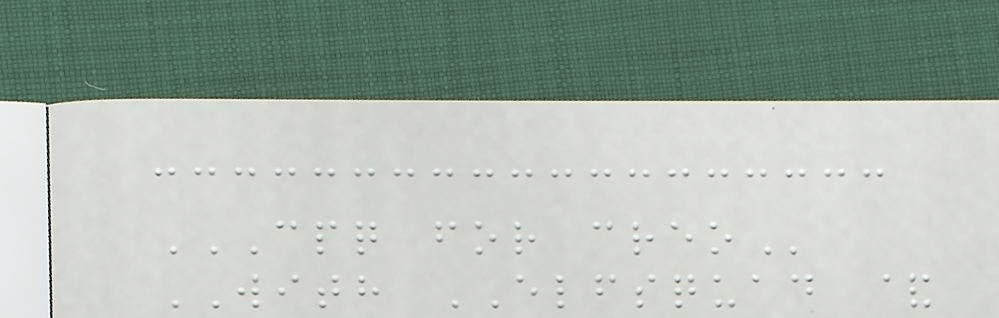CPQ FOR CREO
WITH ELFSQUAD &
